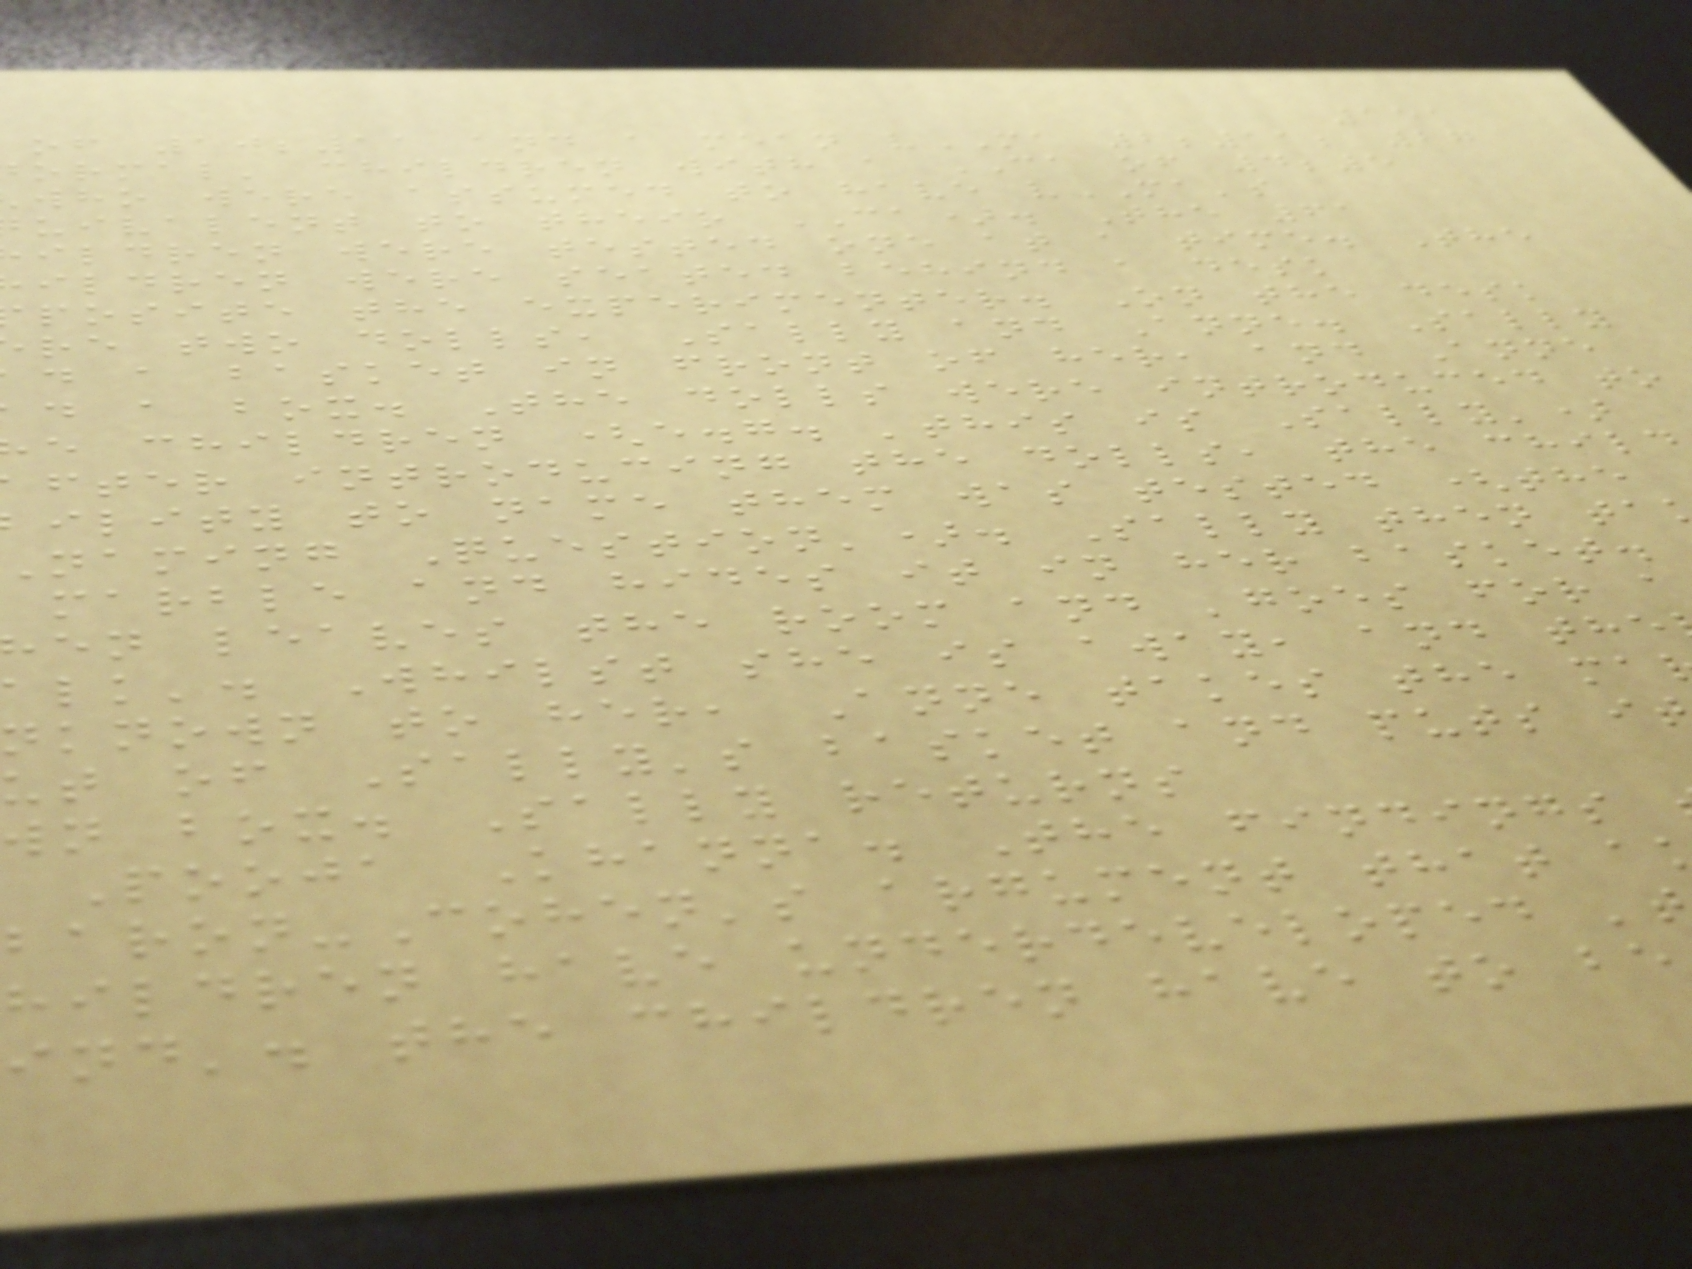151
of 10;11 and a mean vMA 2;11; 27
ormal' children with a CA of 4;5
who were assumed to have vMA's
uivalent to their CA). The 61
ildren were tested one at a time. The
ildren were seated behind a desk
posite the experimenter. On the desk
re two dolls, Sally and Anne. Sally
d a basket in front of her, and Anne
d a box. The dolls were introduced to
e children (e.g. 'this is Sally')
fter introducing the dolls, the child
ility to name them was tested (the
naming Question'). Sally then ta
marble and hides it in her basket.
en leaves the room and 'goes for a
lk'. Whilst she is away, and the
known to her, Anne takes the ma
ut of Sally's basket and puts i
wn box. Sally returns
Pooja Khanna. The findings
aron-Cohen's argument that a
hildren have underdeveloped '
ind'. the children have to be
